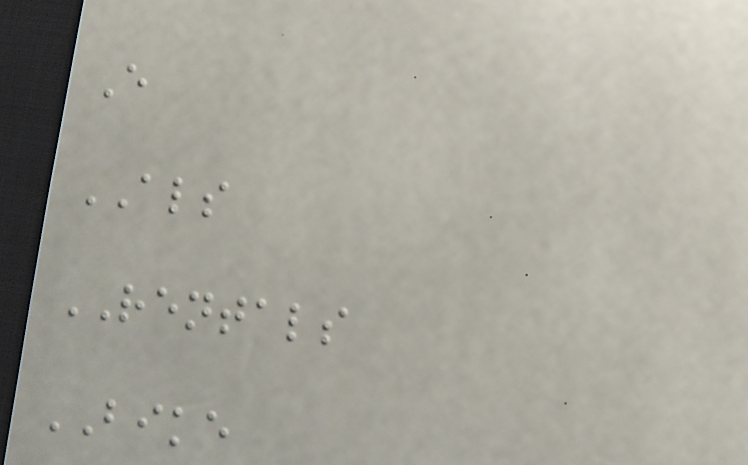E
ALS
RENTALS
BIKE
